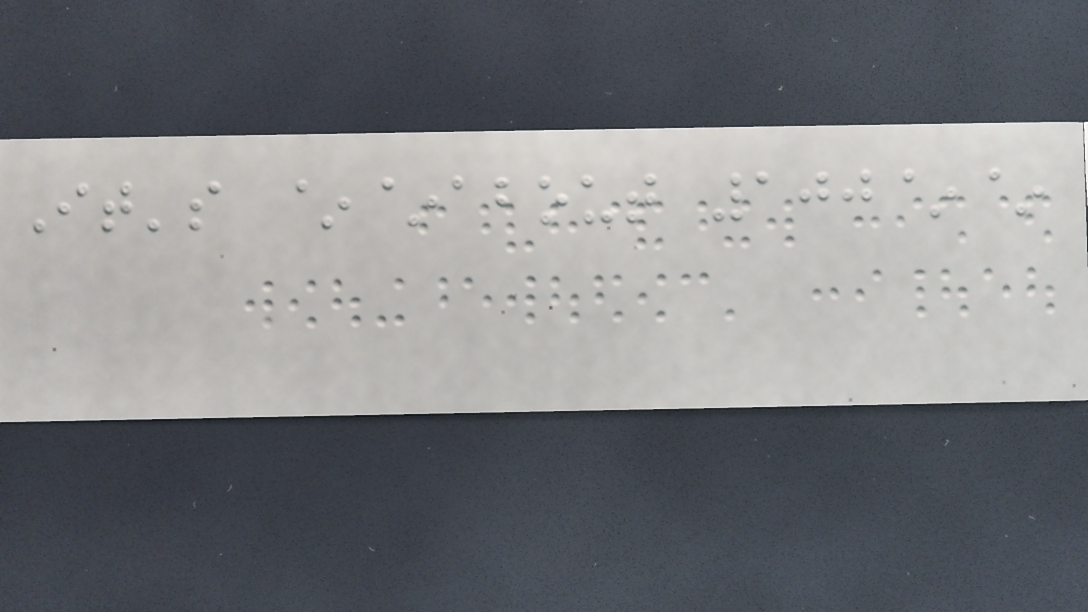It's ~~about 100~~
